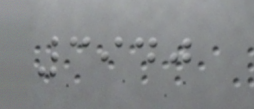3940
